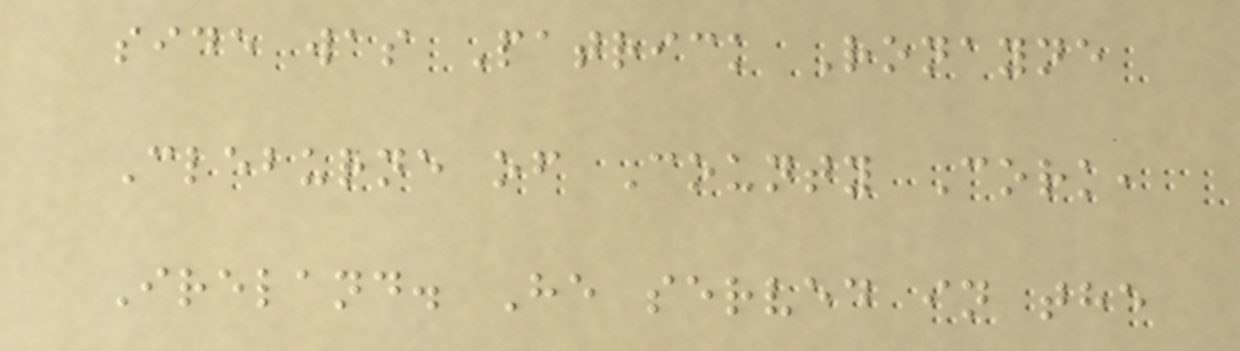side was Patrick Ronayne
Cleburne of County Cork,
Ireland. He served in the
